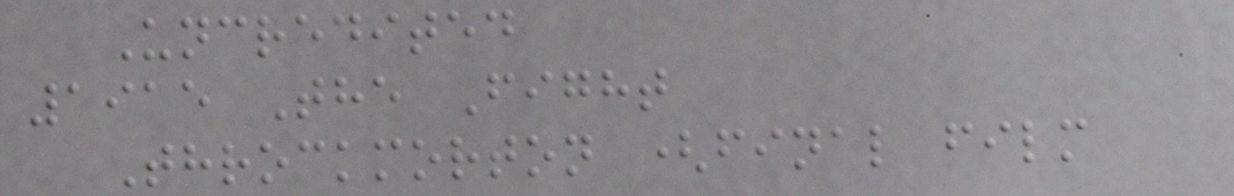Uncredited
1915 The Fight
Throckmorton (final film
